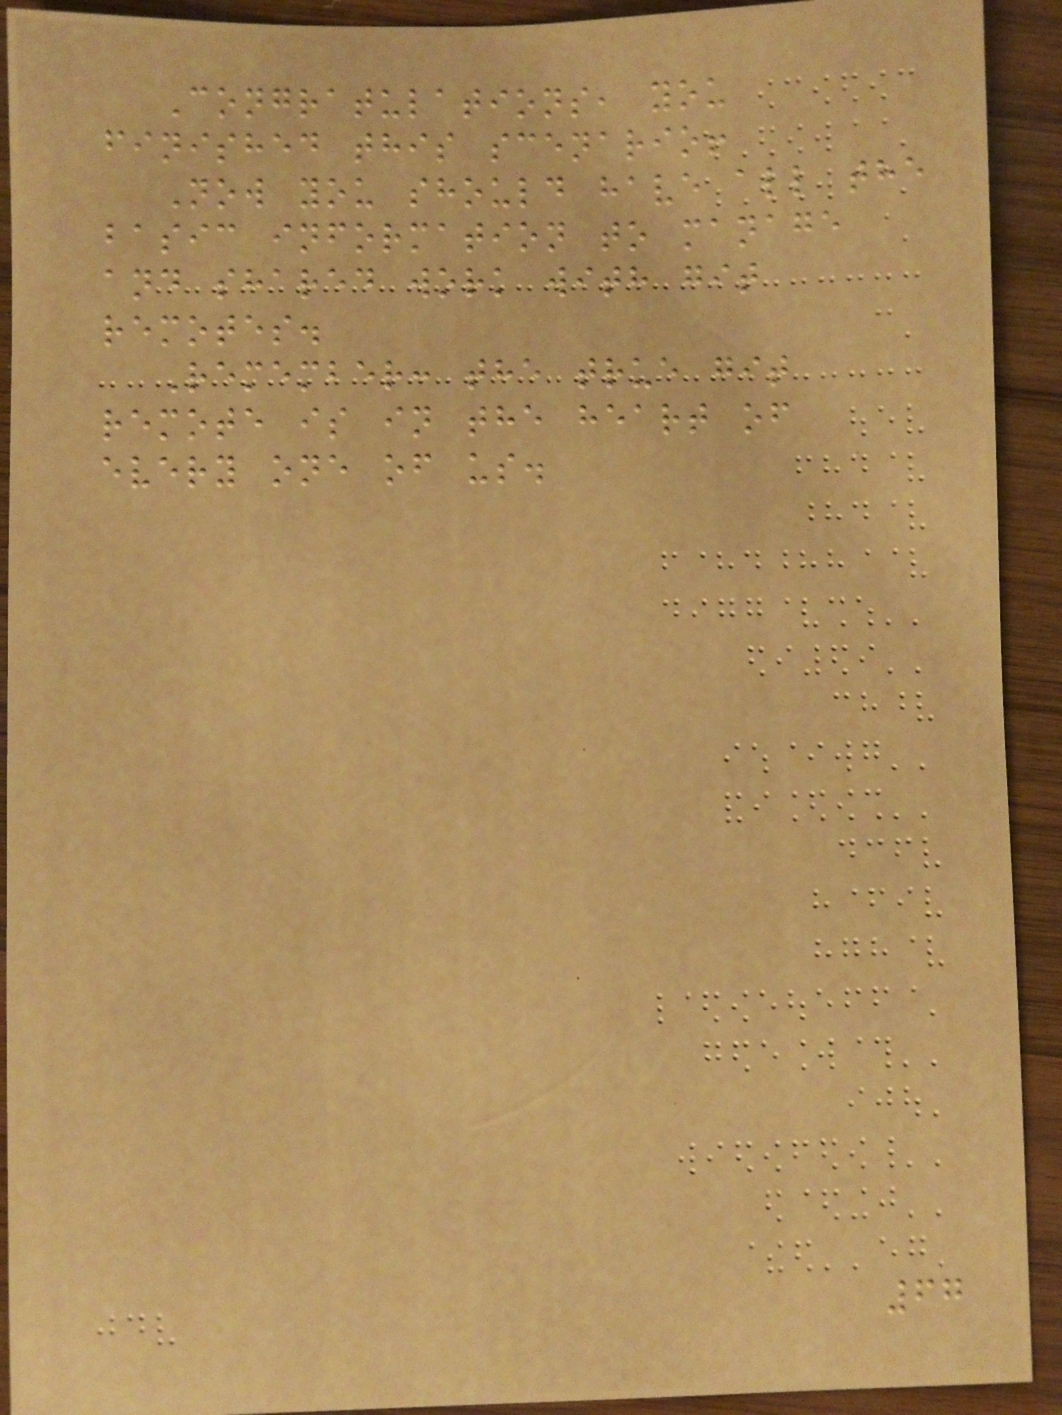Congratulations, you
finished this scenario!
Now you should have all the
basic information to manage
and shared work with git
remotes.
Remember: the true git
remote is in the heart of
every one of us.
67
